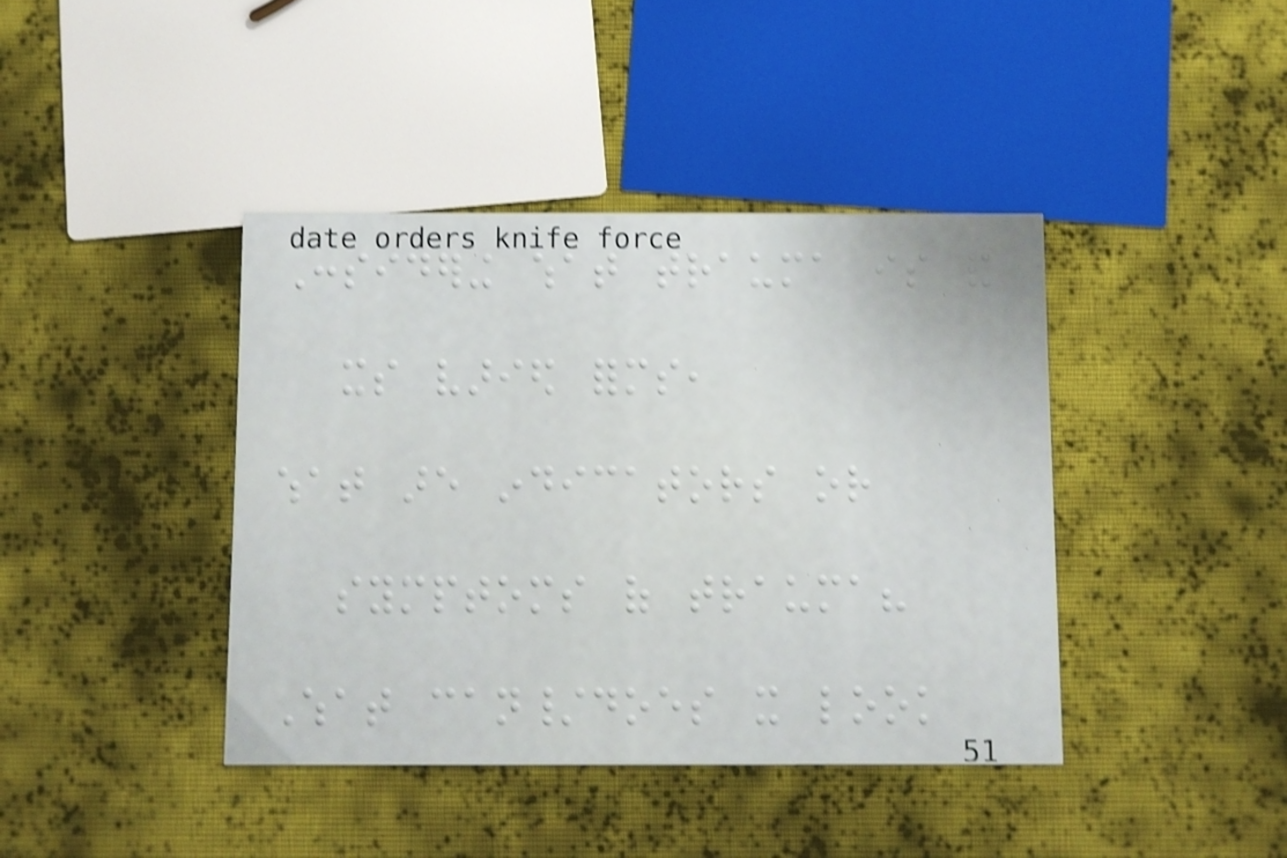Considering what trauma is and
its varied forms,
what are indicators or
symptoms of trauma?
What can/does it look
